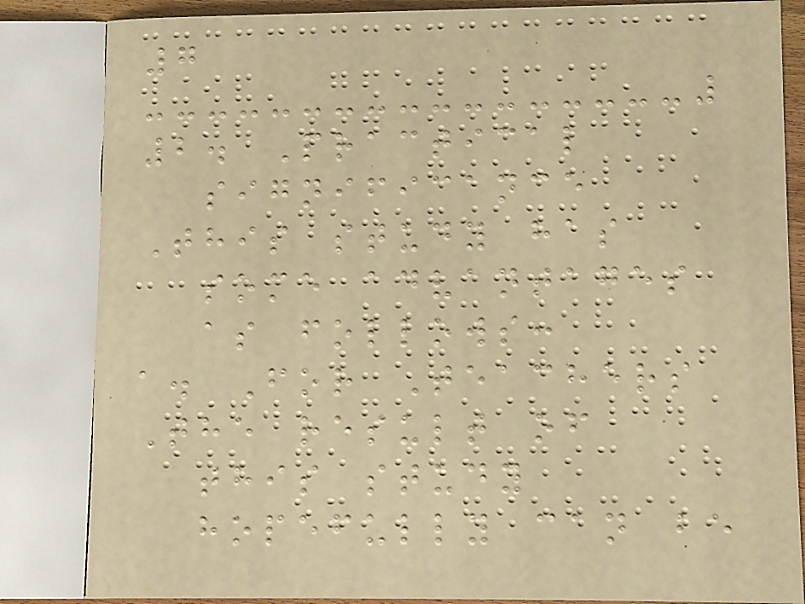7
2. Practical
significance
This study has
some advantages
as follows:
a. For Teachers
The result of
this study
hopefully can be
